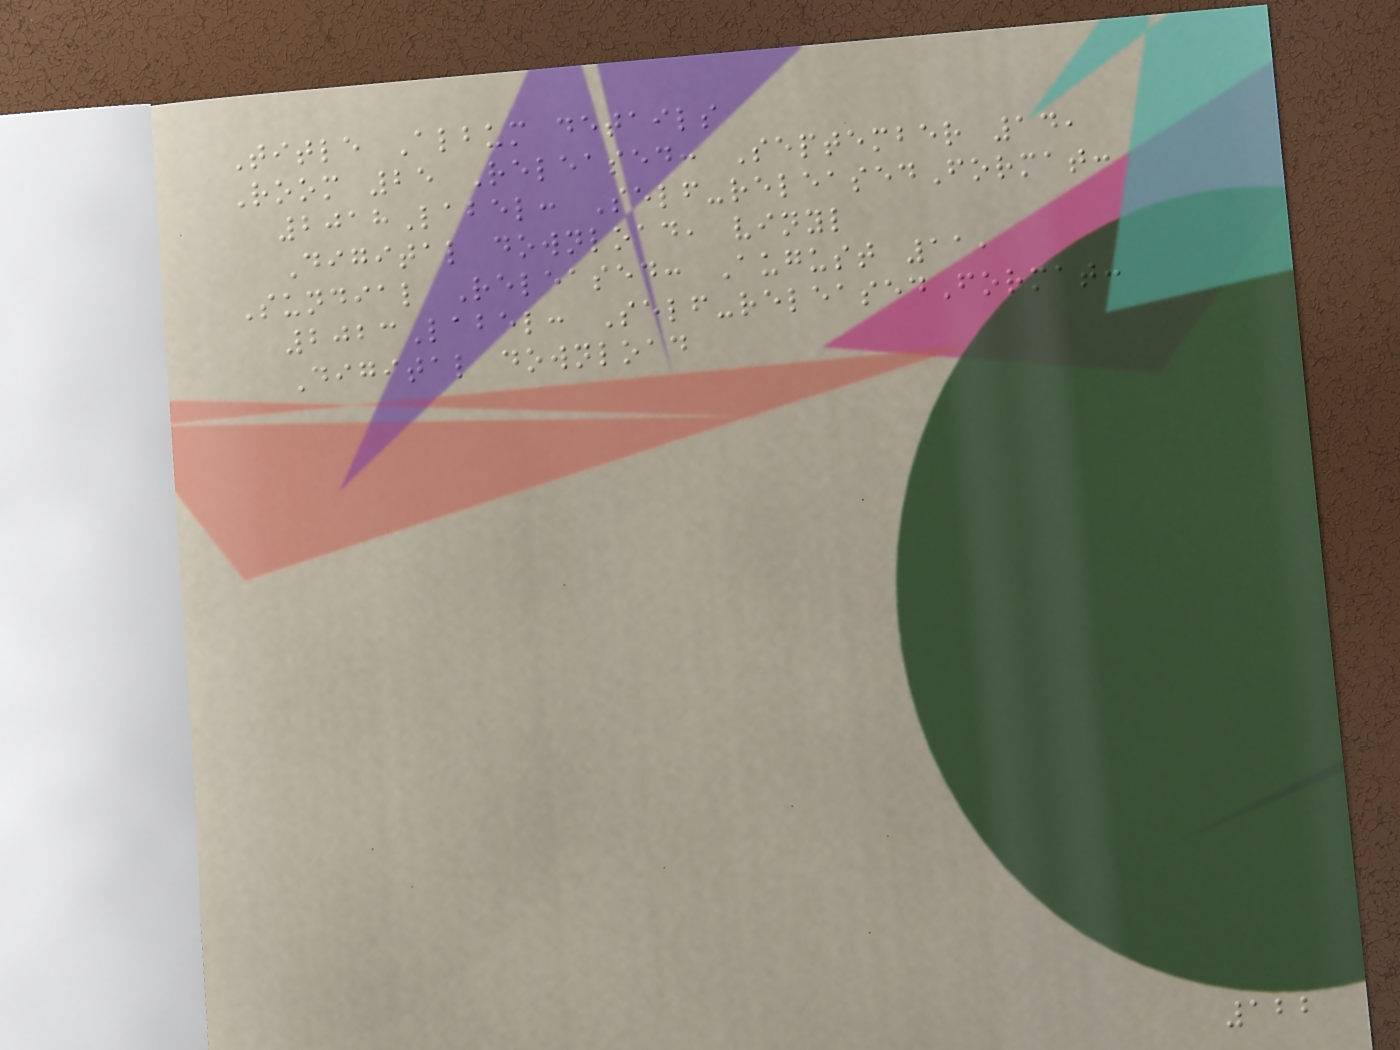Title Album details
Room 25 Released: September 14,
2018Label: Self-releasedFormat:
Digital download, vinyl
Sundial Released: August 11,
2023Label: Self-releasedFormat:
Digital download
122
